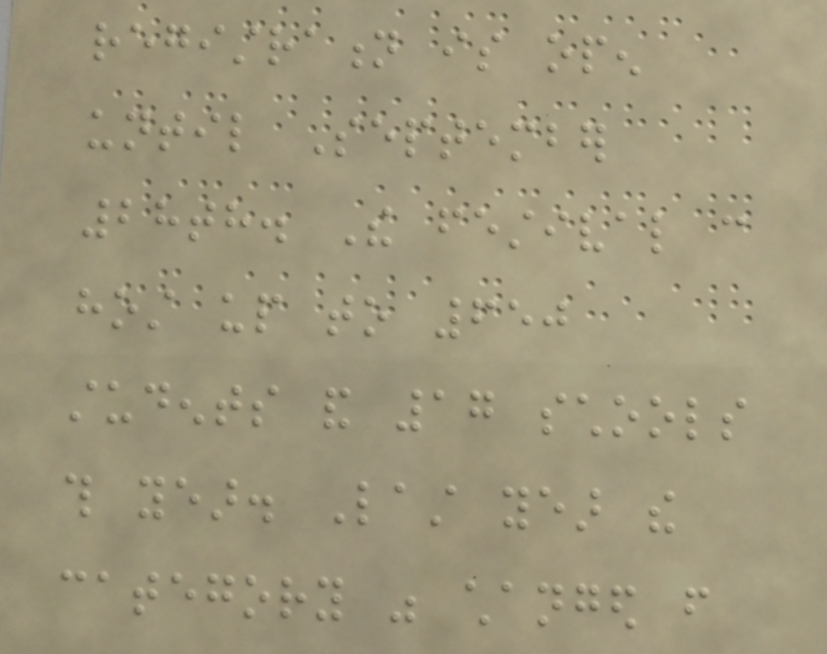registration is open
until September
28th. The festival can
host up to 650
students and 17 schools
this year. Last year the
category was changed from
